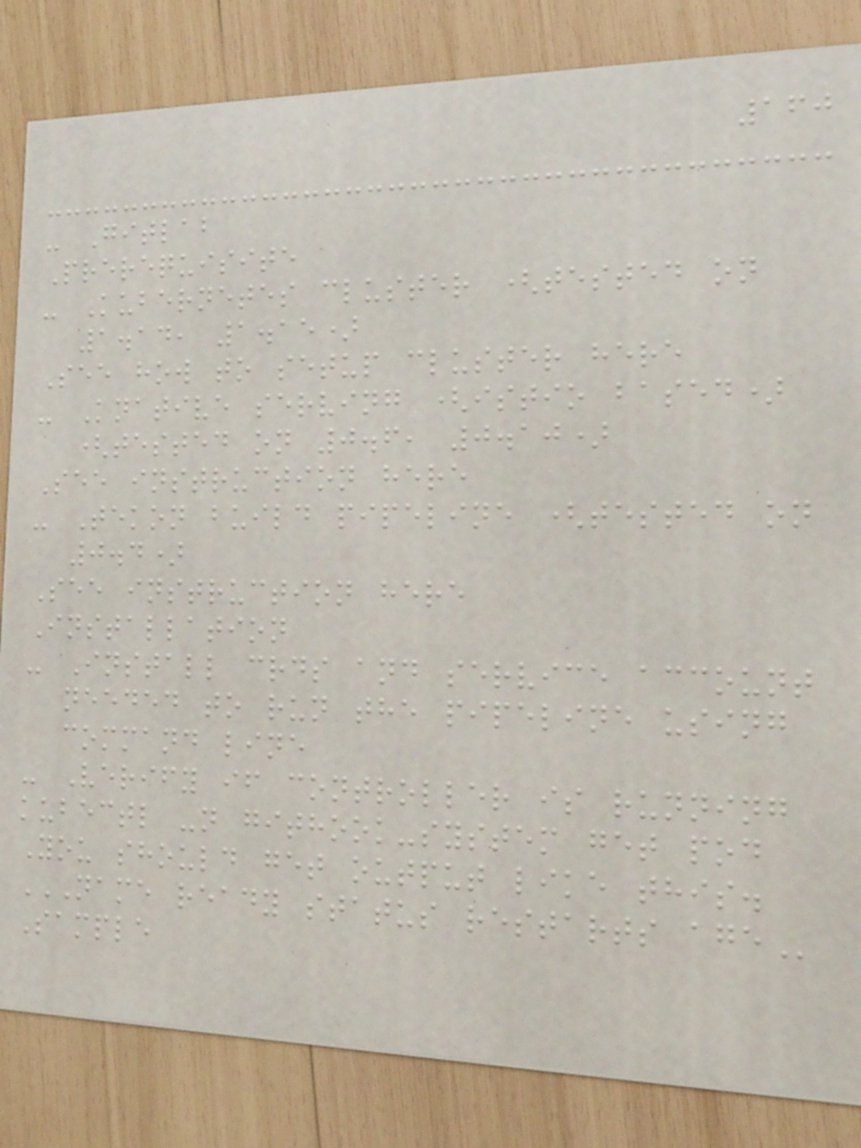160
- Gitlab
Prerequisite
- Kubernetes cluster (tested on
1.14, 1.15)
See how to setup cluster here
- Knative serving (istio based)
(tested on 0.6, 0.10)
See instruction here
- Tekon build pipeline (tested on
0.4)
See instruction here
Installation
- Install crds and service account
needed to run the pipeline using
command line
- Verify if controller is running
kubectl -n githook-system get pod
You should get output like this.
NAME READY STATUS RESTARTS AGE
Sample
